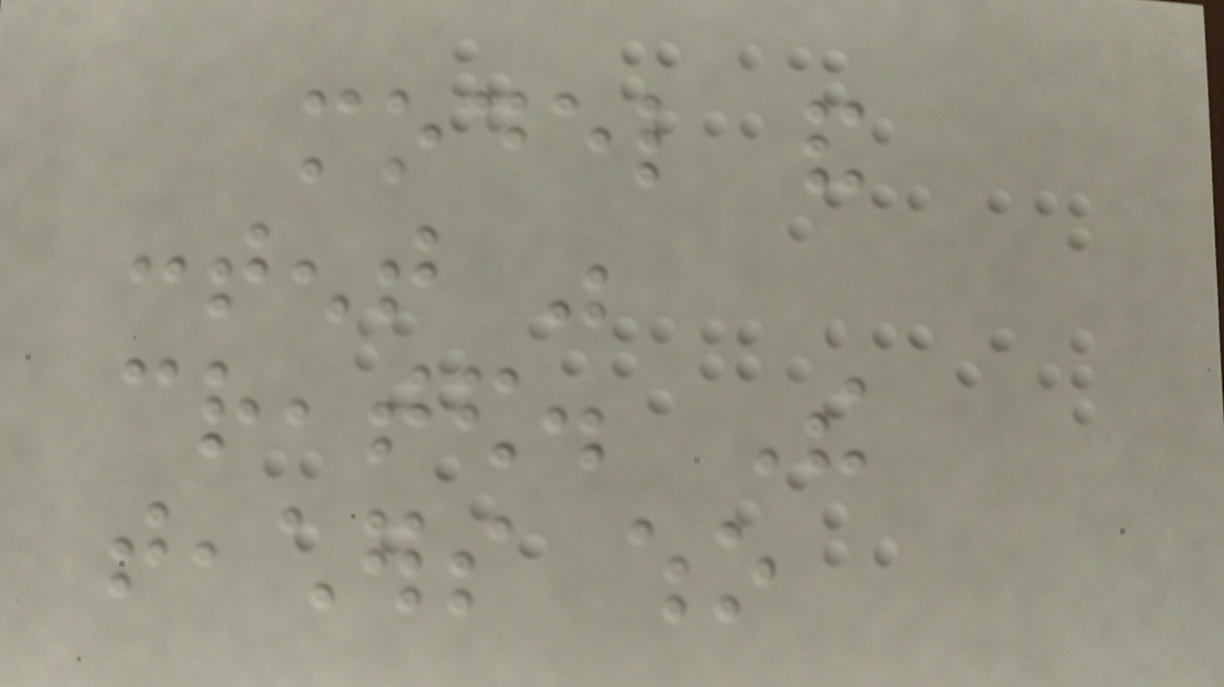model and
content was
created. The
teachers who
